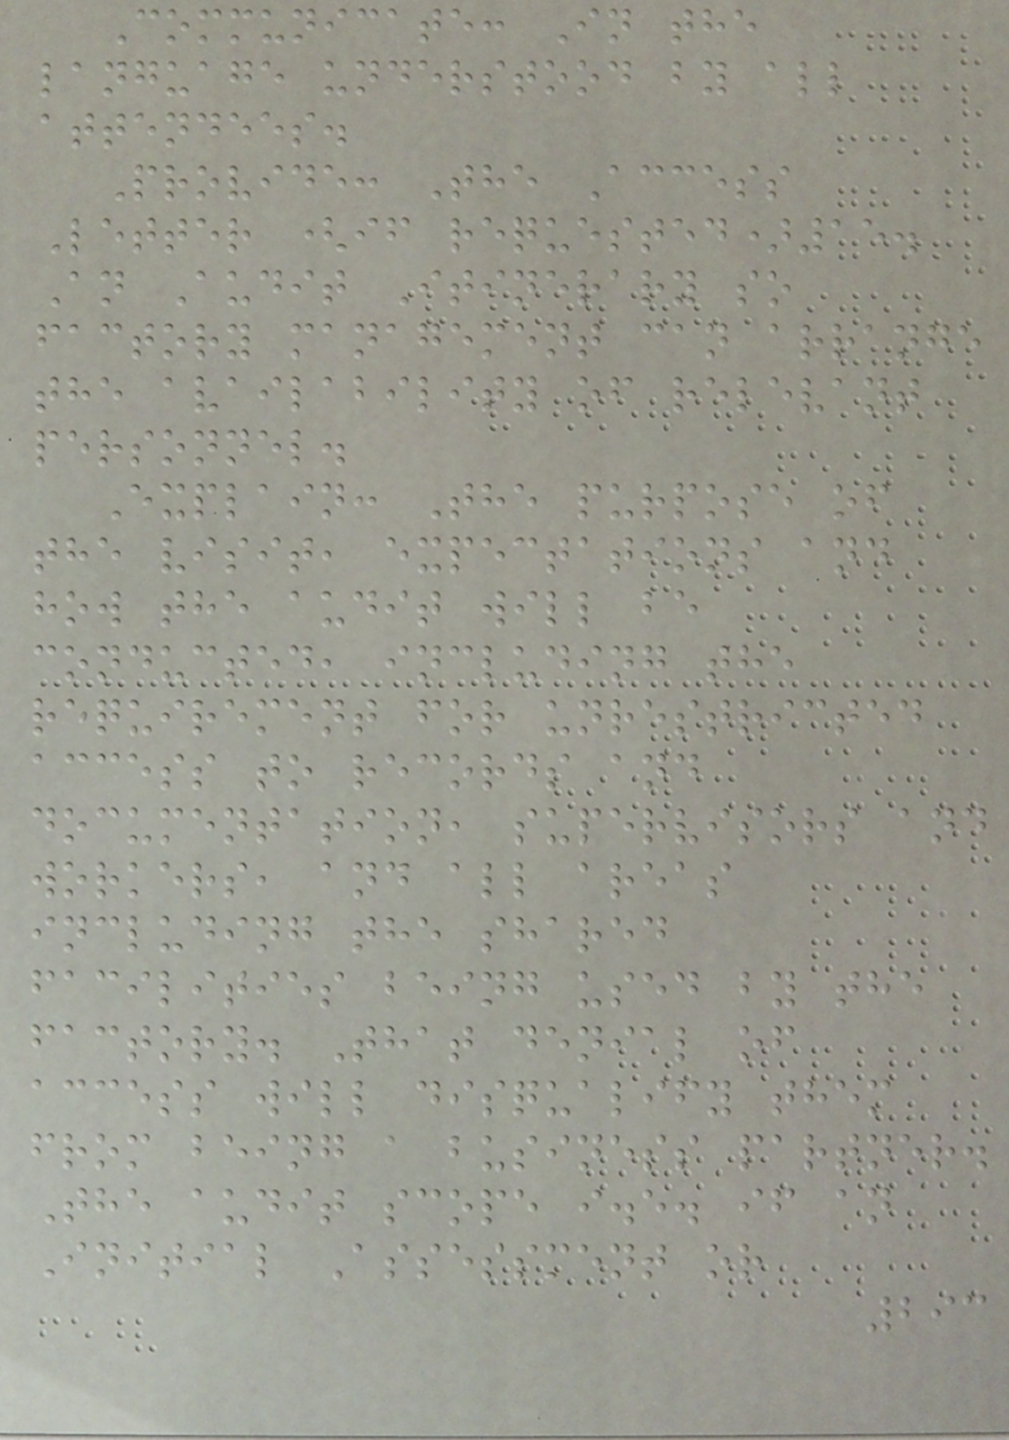Communicate: In the
language understood by all
attendees.
Provide: The Access
Letter (if requested)15.
An Audit Itinerary so
factory management can arrange
the availability of relevant
personnel.
Explain: The purpose of
the visit, expectations and
how the audit will be
conducted, including the
requirement for unrestricted
access to records and
documentation, supervisors and
workers, and all areas
including the shared
facilities being used by the
factory. That denial of
access will disqualify them
from being a business partner.
The audit scope i.e. if an
Initial Assessment or
293
